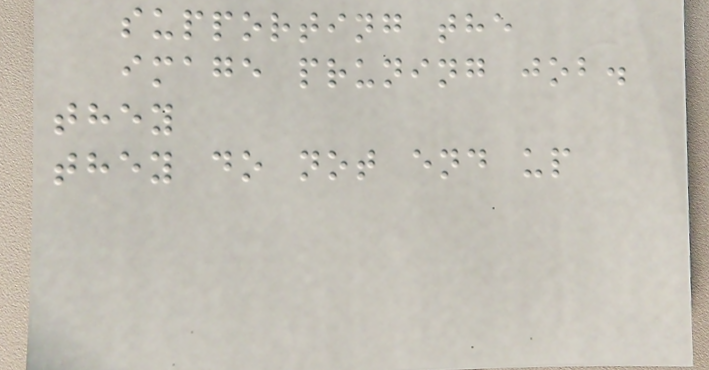supporting the
image pruning job.
they
they do not end up
